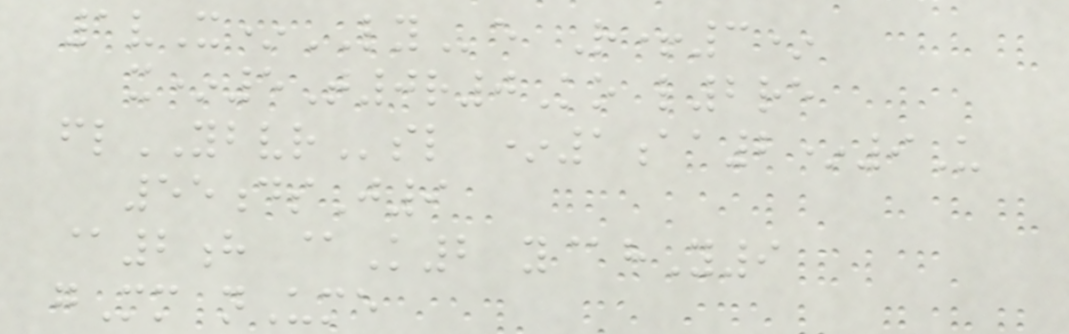1vX*LYe R+3*
x*5T0r0Ko l2re
flYBVRsl *1aa2*9U
55dsJ9
@2h @K2 y@hY9
gMm nUme
